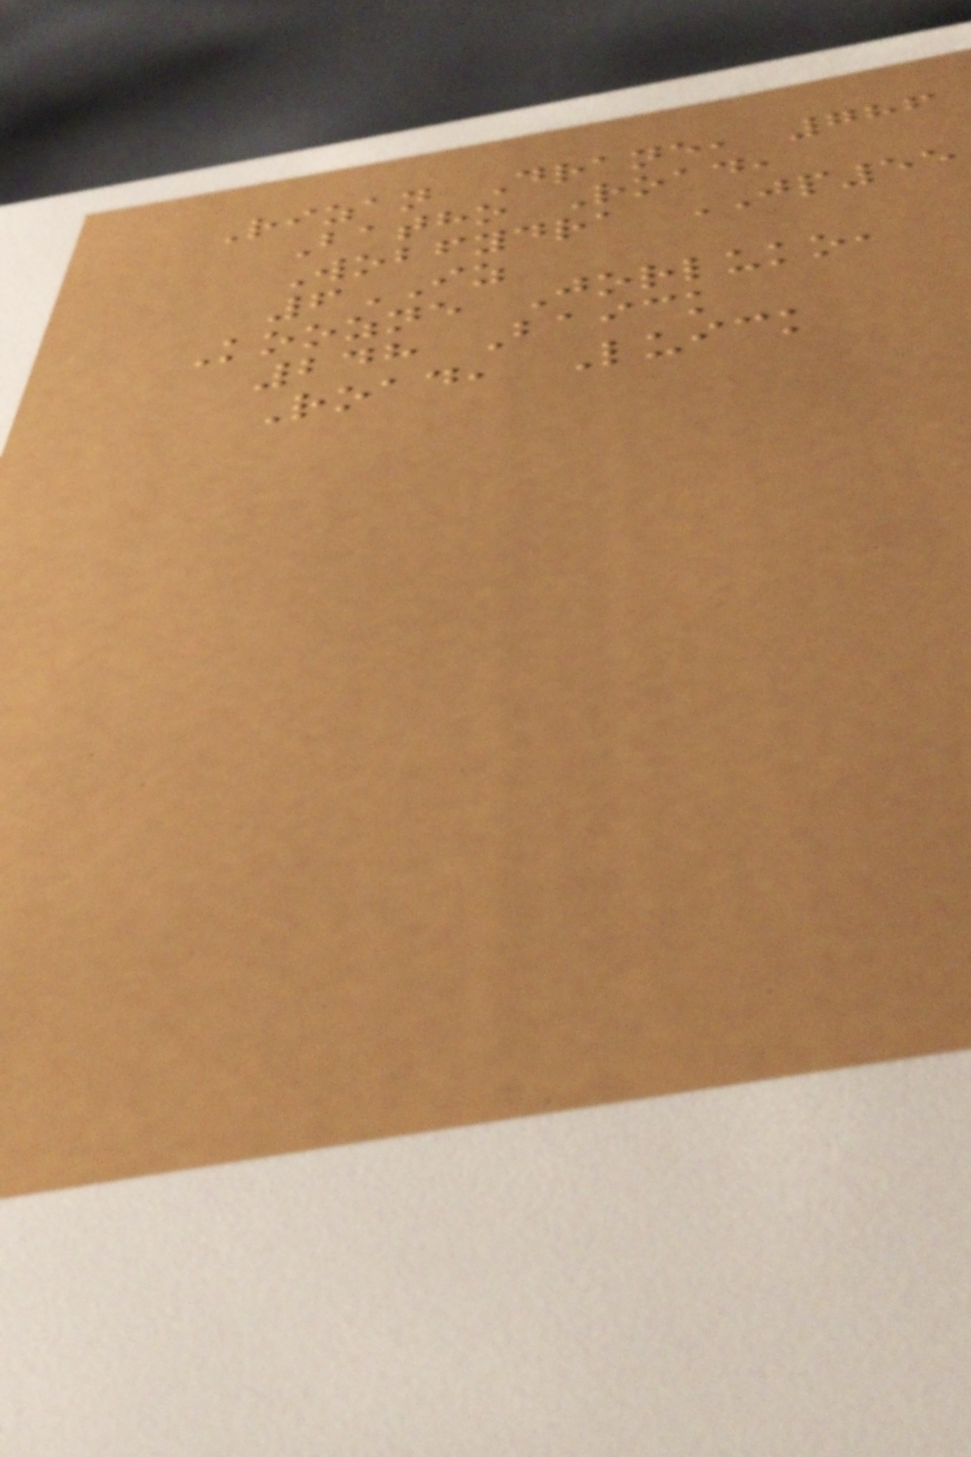Rizan Drane, 786
Batho Road,
Wobfydra JP55
6IZ
Koozne Jorluko,
248 Baick
Road, Luick
